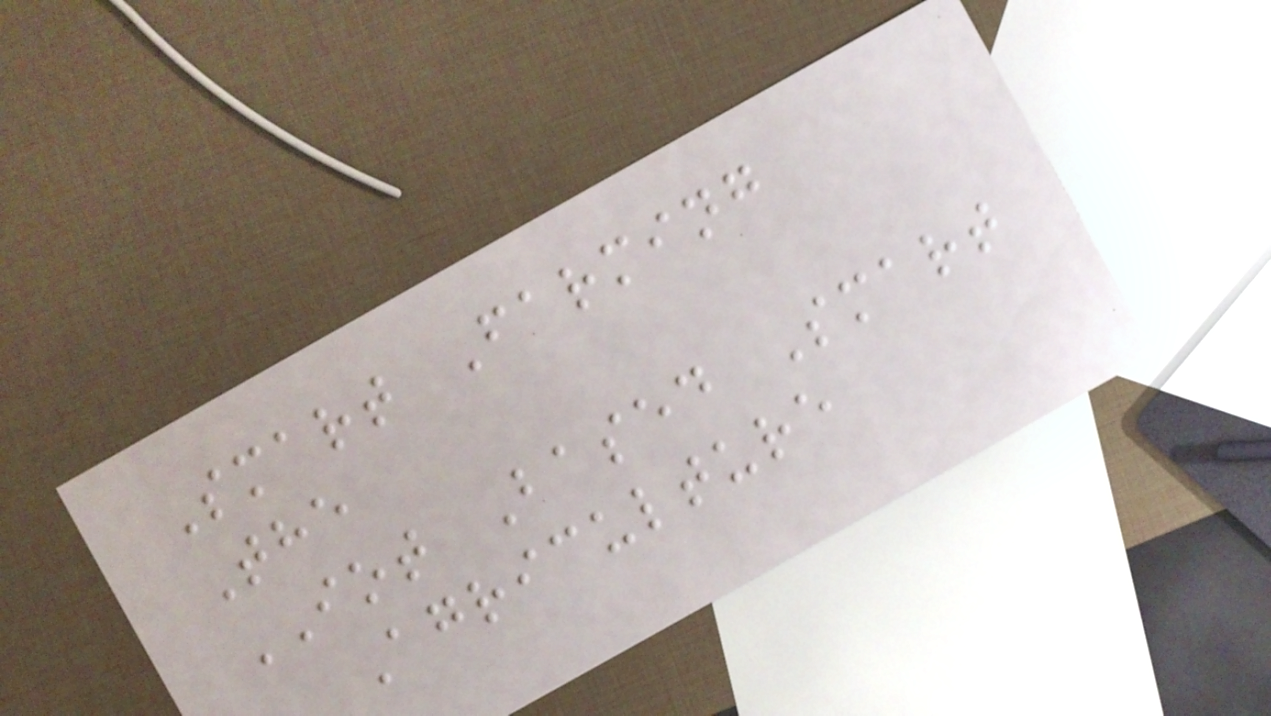Smart Farming
The
IOT Based Smart
Agriculture
